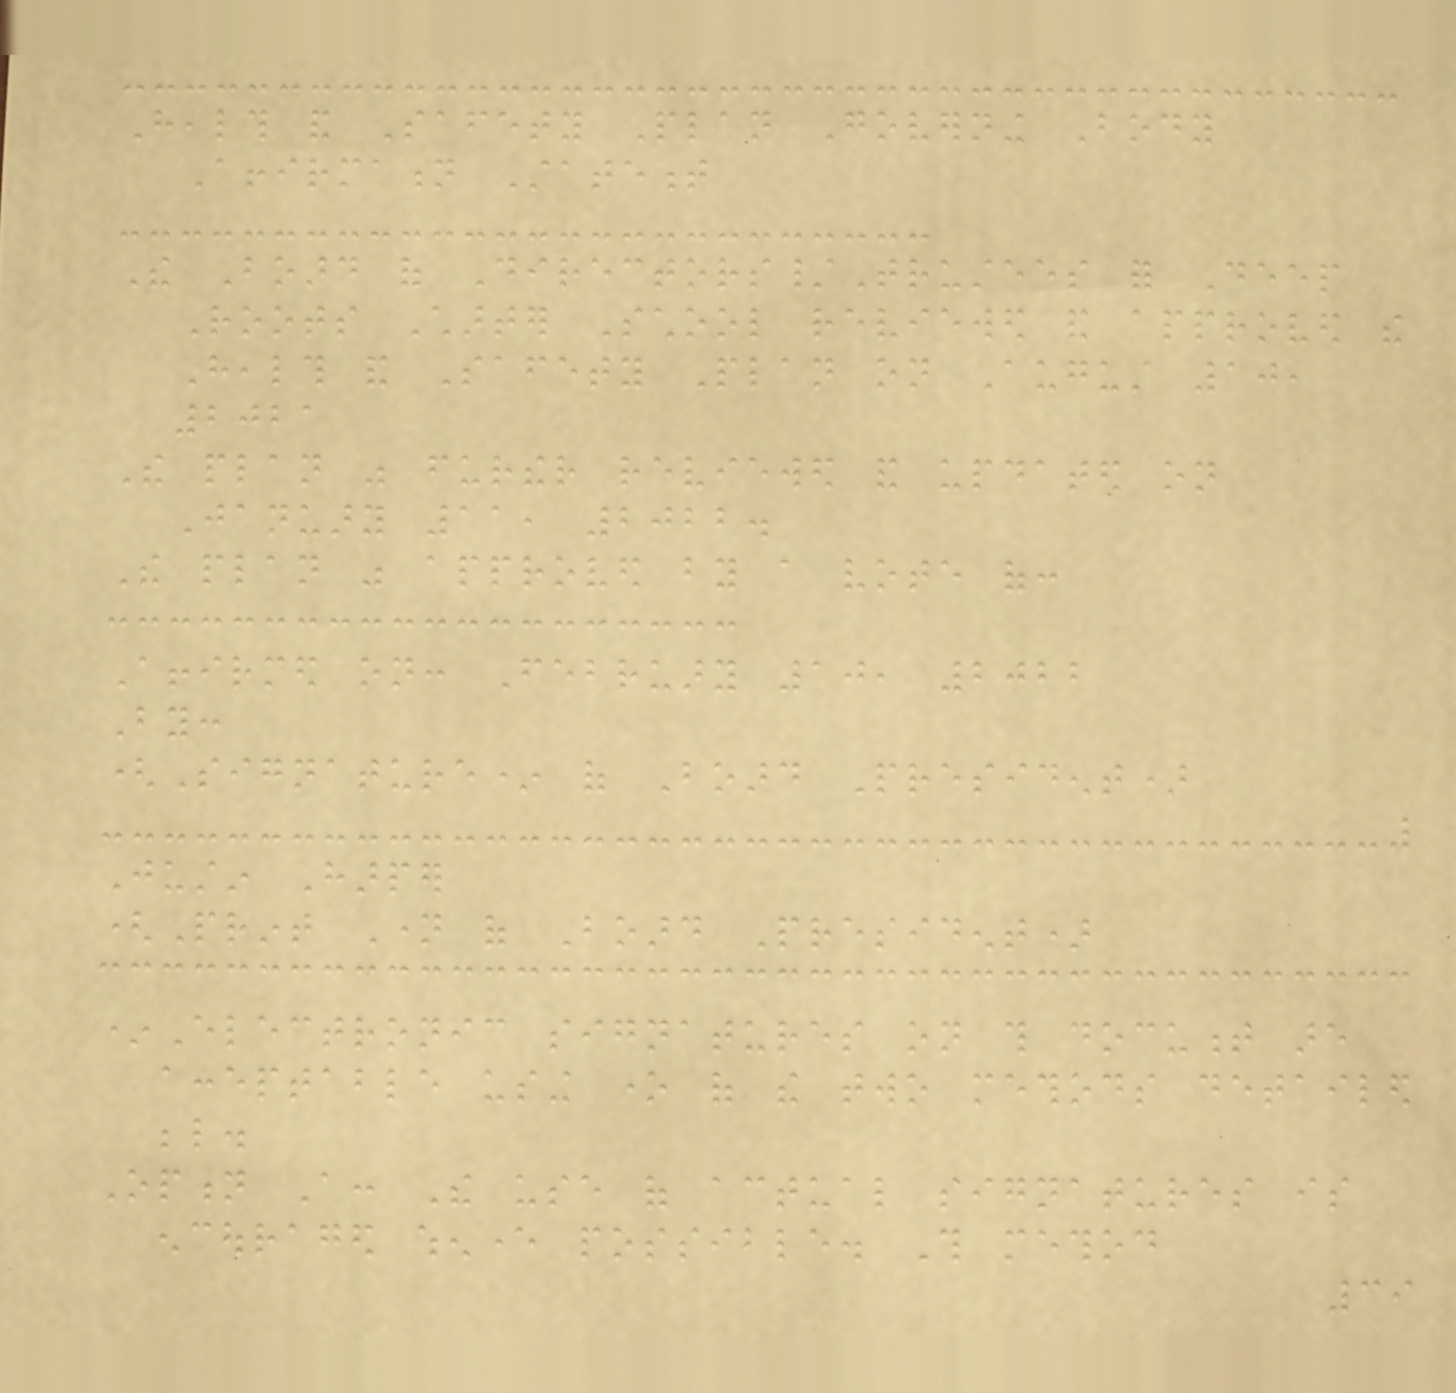Health and Safety Plan Governing Body
Affirmation Statement
The Board of Directors/Trustees for Deep
Roots Charter School reviewed and approved the
Health and Safety Plan on August 10,
2021
The plan was further reviewed and updated on
January 11, 2022.
The plan was approved by a vote of:
Affirmed on: February 10, 2022
By:
(Signature* of Board President)
Justin Harper
(Print Name of Board President)
*Electronic signatures on this document are
acceptable using one of the two methods detailed
below.
Option A: The use of actual signatures is
encouraged whenever possible. This method
39
